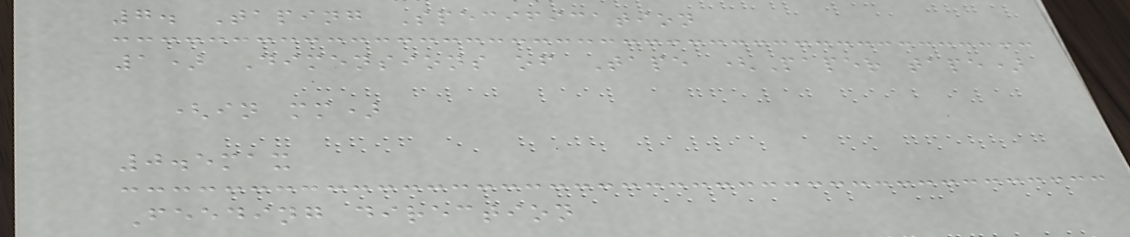7. Taping Specification
1) Dimensions of Tape (Paper tape)
(in mm)
0.5max
Feeding direction
